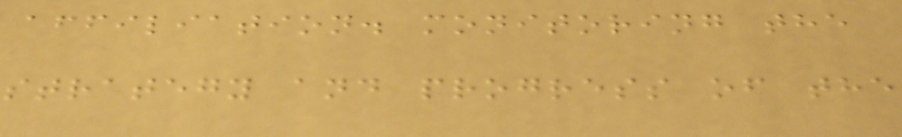affiliation. monitoring the
strategy and progress of the
